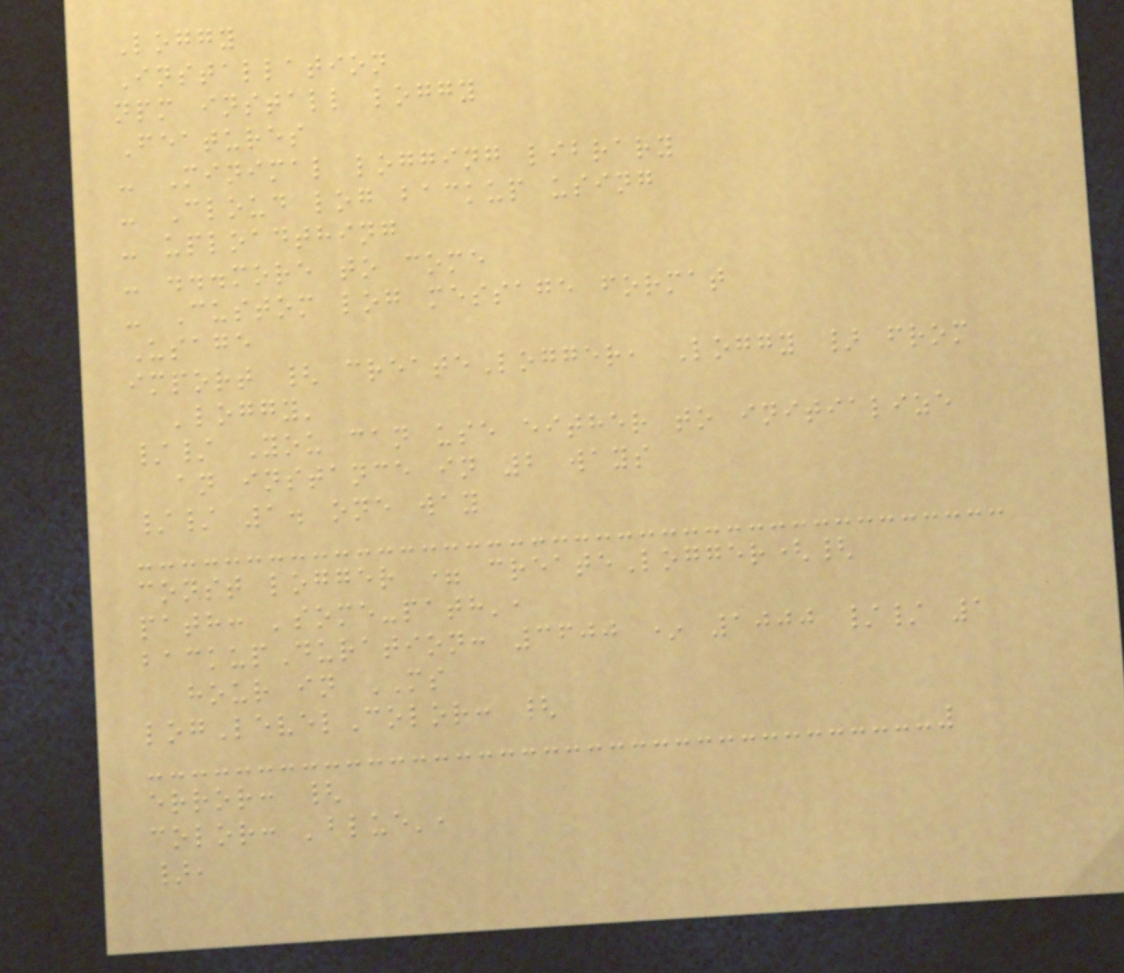Loggy
Installation
npm install loggy
Features
- Minimal logging library
- Cloud log backup using
- uploadthing
- ...more to come
- Custom log message format
Usage
import { createLogger, Loggy } from
'loggy'
// You can use either to initialize
an instance in 2 ways
// 1. one way
const logger = createLogger({
path: 'some-path',
backupDuration: 3600 * 1000 // 1
hour in MS
logLevelColor: {
error: {
color: 'blue',
},
